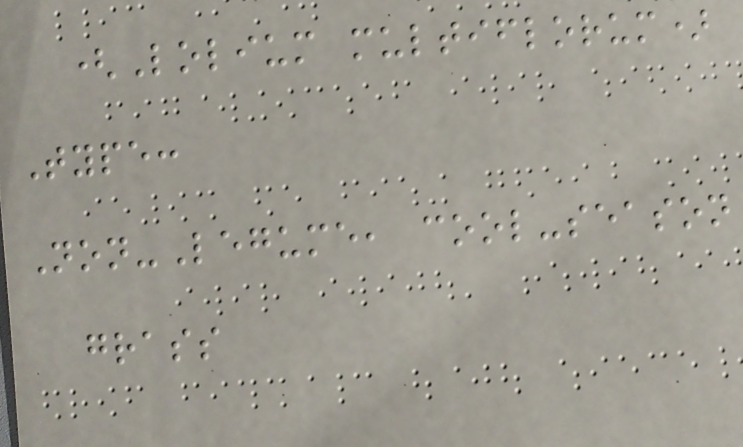(Lolium multiflorum)
Type:
Non-Legume, cool-season
grass
